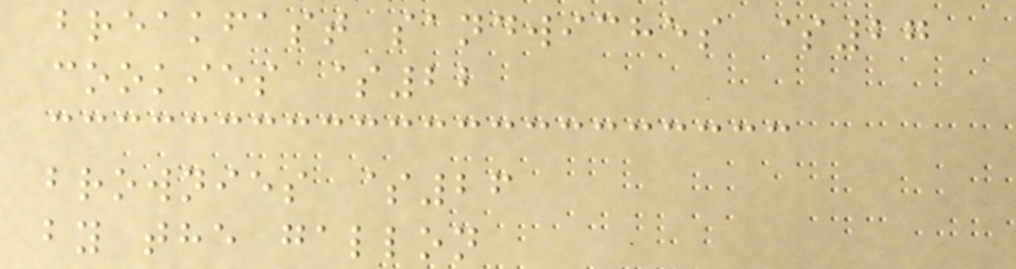breakfast sandwiches $27
cookies $22
brownies $26
by the gallon
